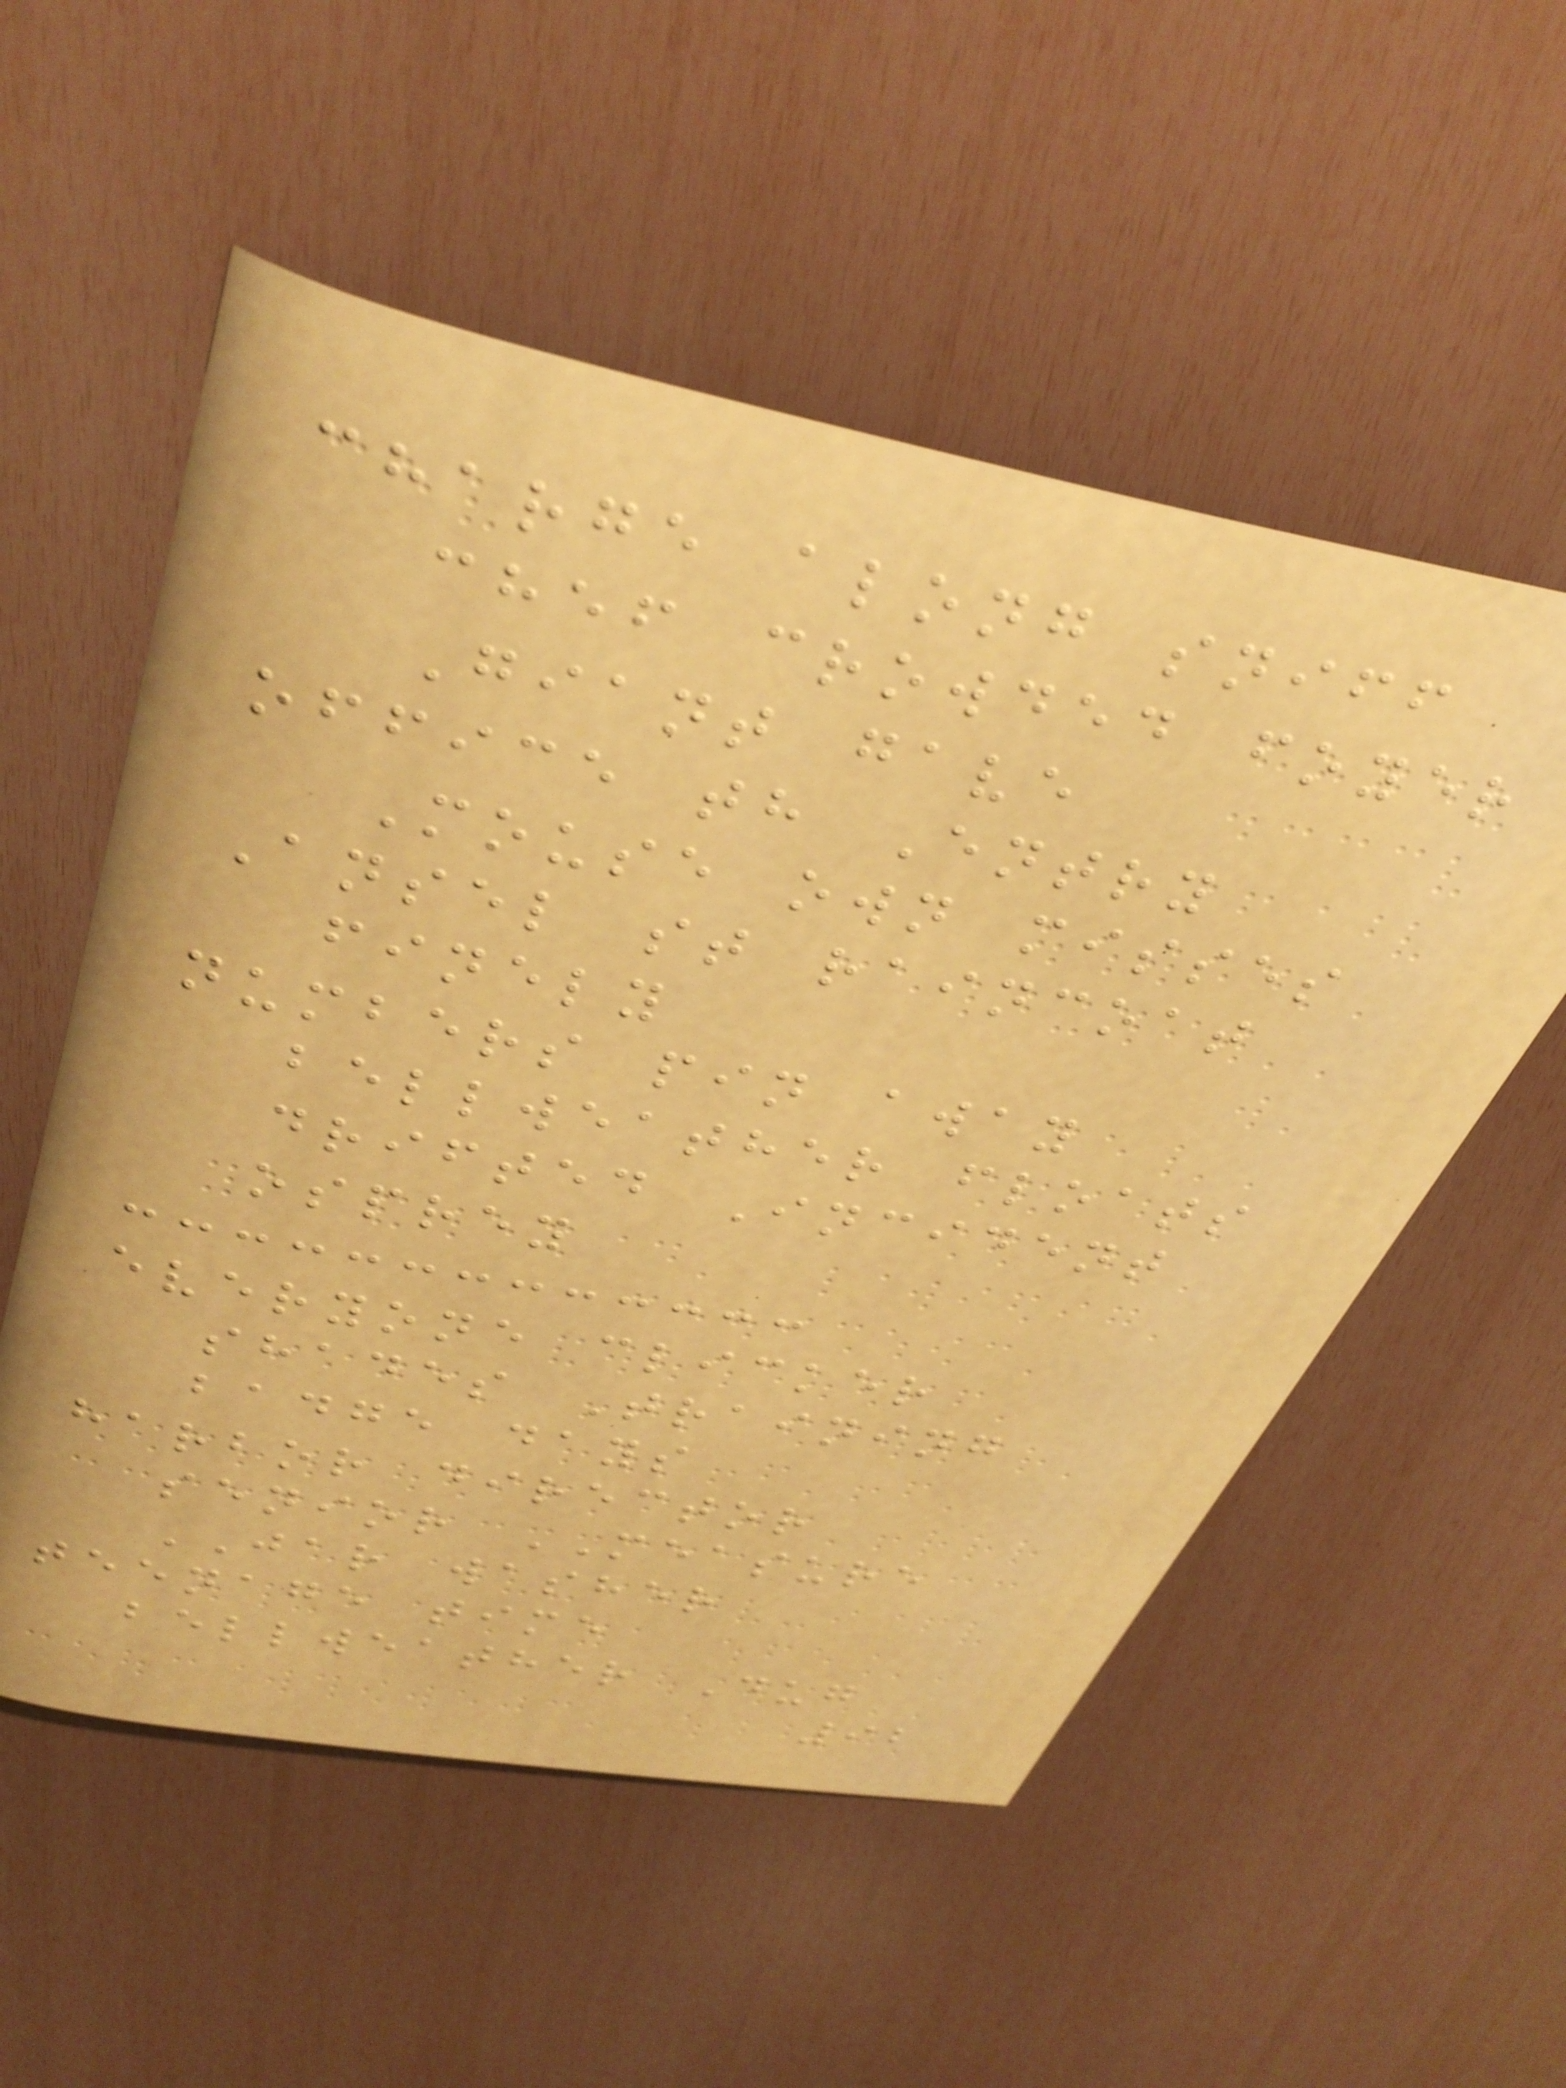charge along sniff
chef crowded foyer
Giant gave
office th Entry
Mouse own misses
Ansel st raincoat
finely
numbers pin away
bellweather floats
drifted Incident
osprey
everyone clicker
shades Training
badge days
harbor director
senior MEASURE
JAR washer
teenage time
bellweather Dug
92
